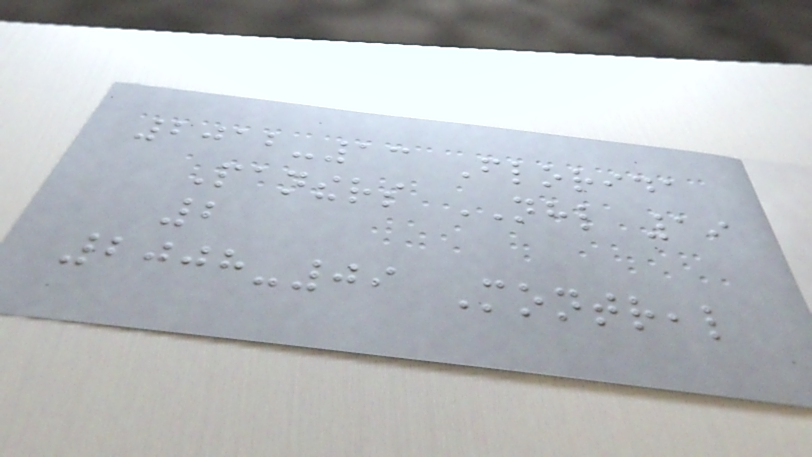2012-13 Florida
Panthers NHL 19
2
2008-09 Montreal
